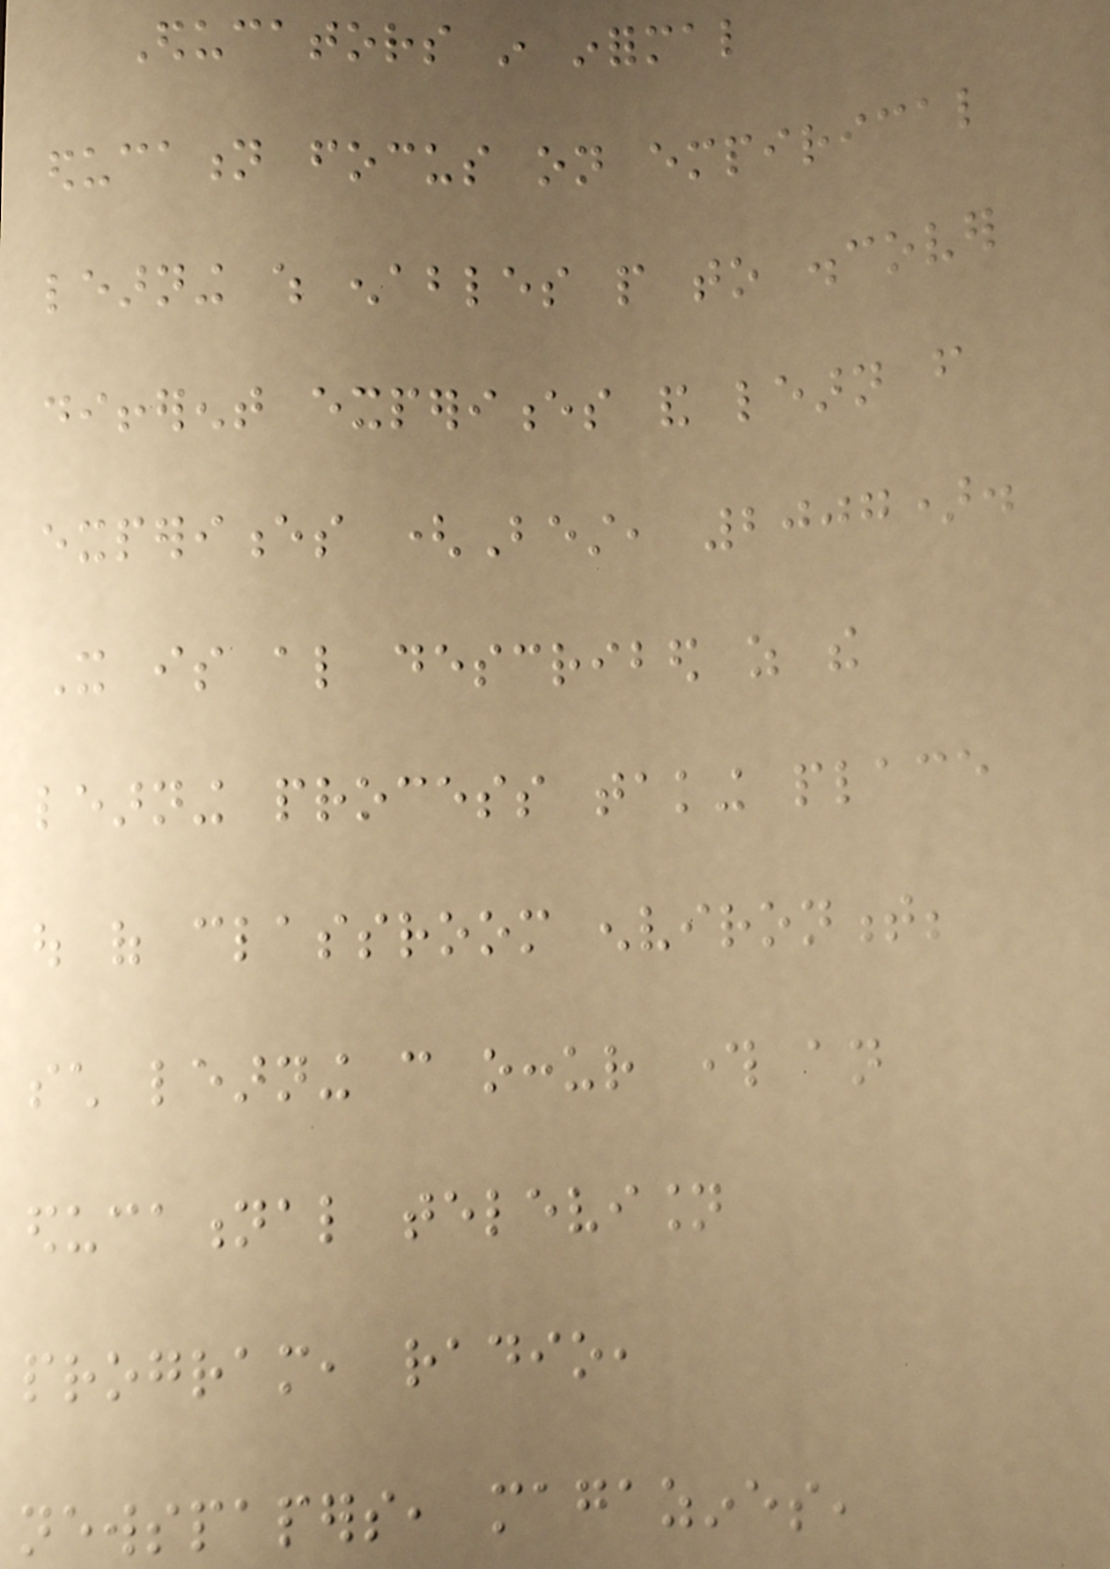Educators in informal
education focus on empirical
learning which enables people to discover
different experiences and learn from
experiences (Best, 2007).
It is also described as the
learning process taking place
out of classroom environment;
such learning can occur through an
educational television
program, radio,
newspapers, magazines,
